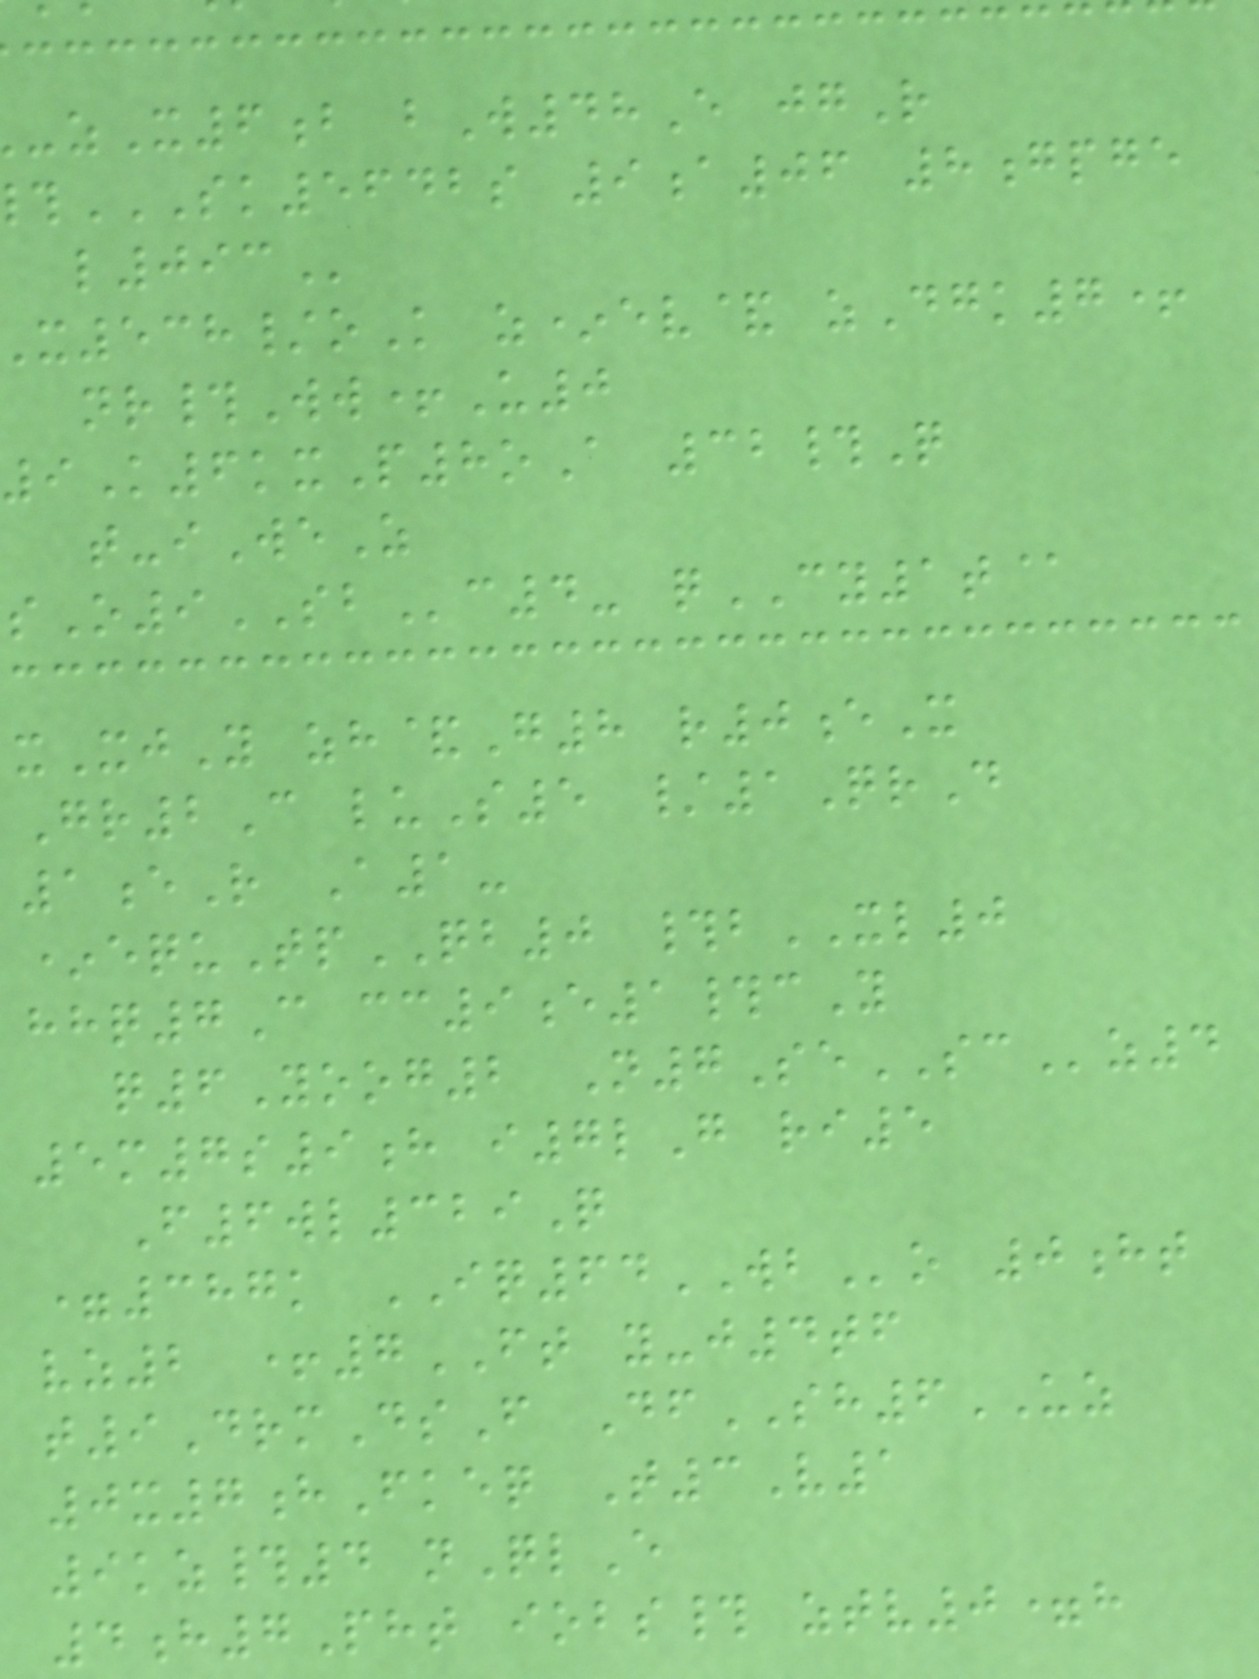-zX6b bW48E jgR
538/oK z*ev& zDgk7+
nr#Ww+U0
9K6kxP8oA 32#Q
t-iWeZ
sO9SBc4- qCY1t@
xXjY zh&G8 r0eX
Gr2C luS5 /1QrD
1eR A1-
*equTpQB0 #bXL0
hhq7C cc9e1#cY
q6Yoog2 N7SeSCz4
5m7s9h i7lG ri5
F6wl329Q
=387k IQ64WBo 0ht
vz2 +7FT y-j4tf
t9DrmDsF DfSH6UZ
0x7hFkeq T3V1
9kz#4 nQlE
4h7Pht iobs# ztv0=h
